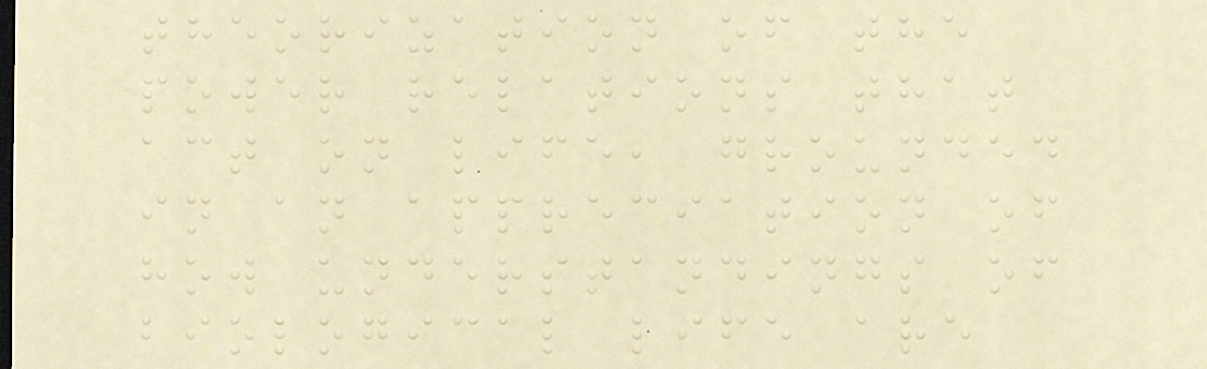theorization of the
power relations that
act on life, grounded
in an appreciation of
how understandings of
biological life are
